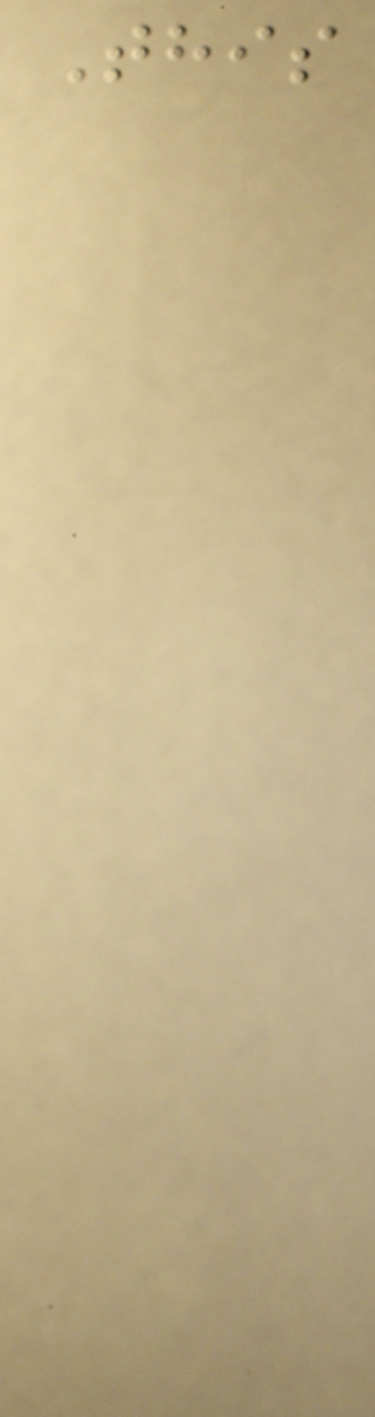This
